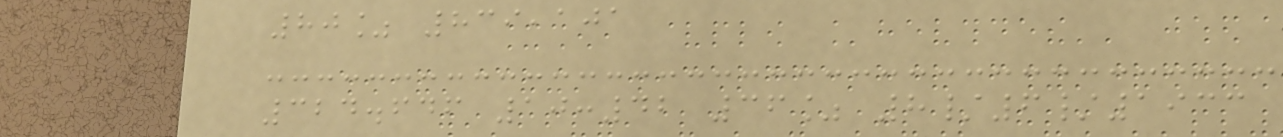80% 839,101
324.646 10:42 36% 8/6/1933
